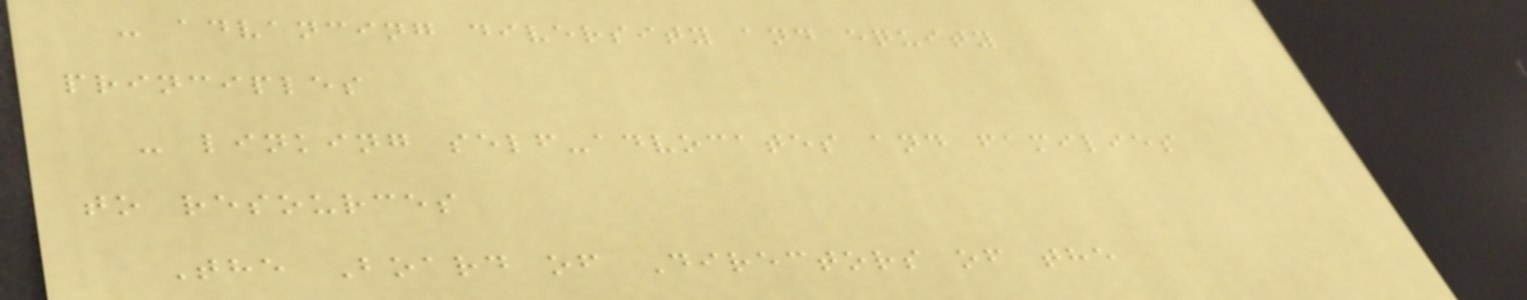- advancing diversity and equity
principles
- linking self-advocates and families
to resources
The Board of Directors of the
